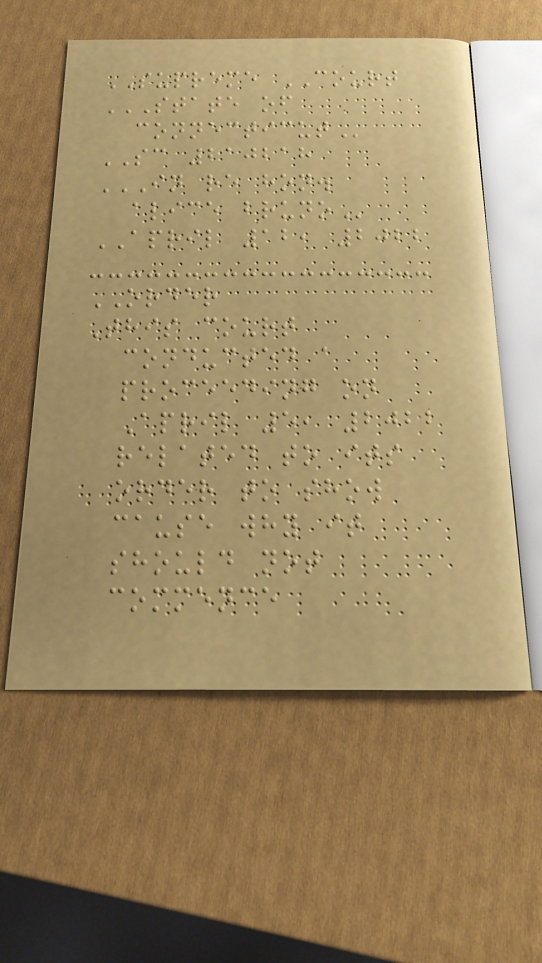SUPREME COURT
STATE OF
CONNECTICUT
SC 210218
IN RE HON.
ALICE BRUNO
APRIL 12, 2022
ORDER
This court
conducted a
proceeding on
April 5, 2022
related to its
order to show
cause why it
should not
commence
